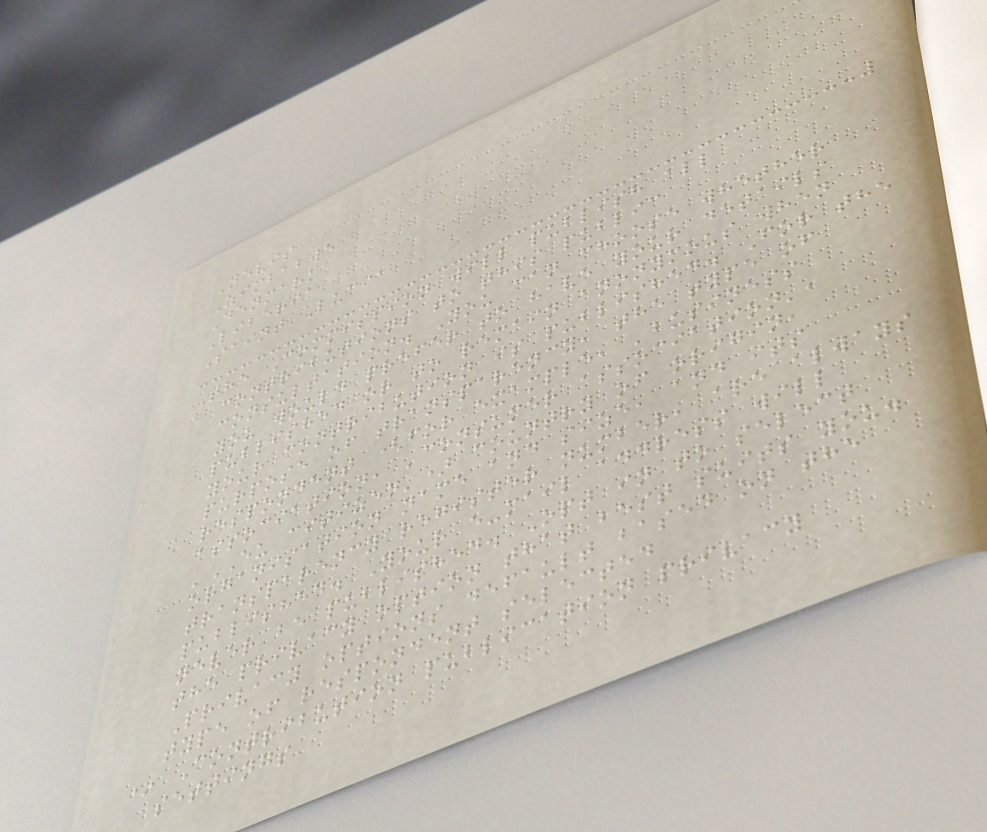Nevis
Zimbabwe
Denmark
Liberia
Saint Lucia
The Commission will publish all
contributions to this public
consultation. You can choose whether
you would prefer to have your details
published or to remain anonymous when
your contribution is published. For the
purpose of transparency, the type of
respondent (for example, 'business
association, 'consumer association',
'EU citizen') country of origin,
organisation name and size, and its
transparency register number, are always
published. Your e-mail address will
never be published. Opt in to select
the privacy option that best suits you.
Privacy options default based on the
type of respondent selected
* Contribution publication privacy
settings
